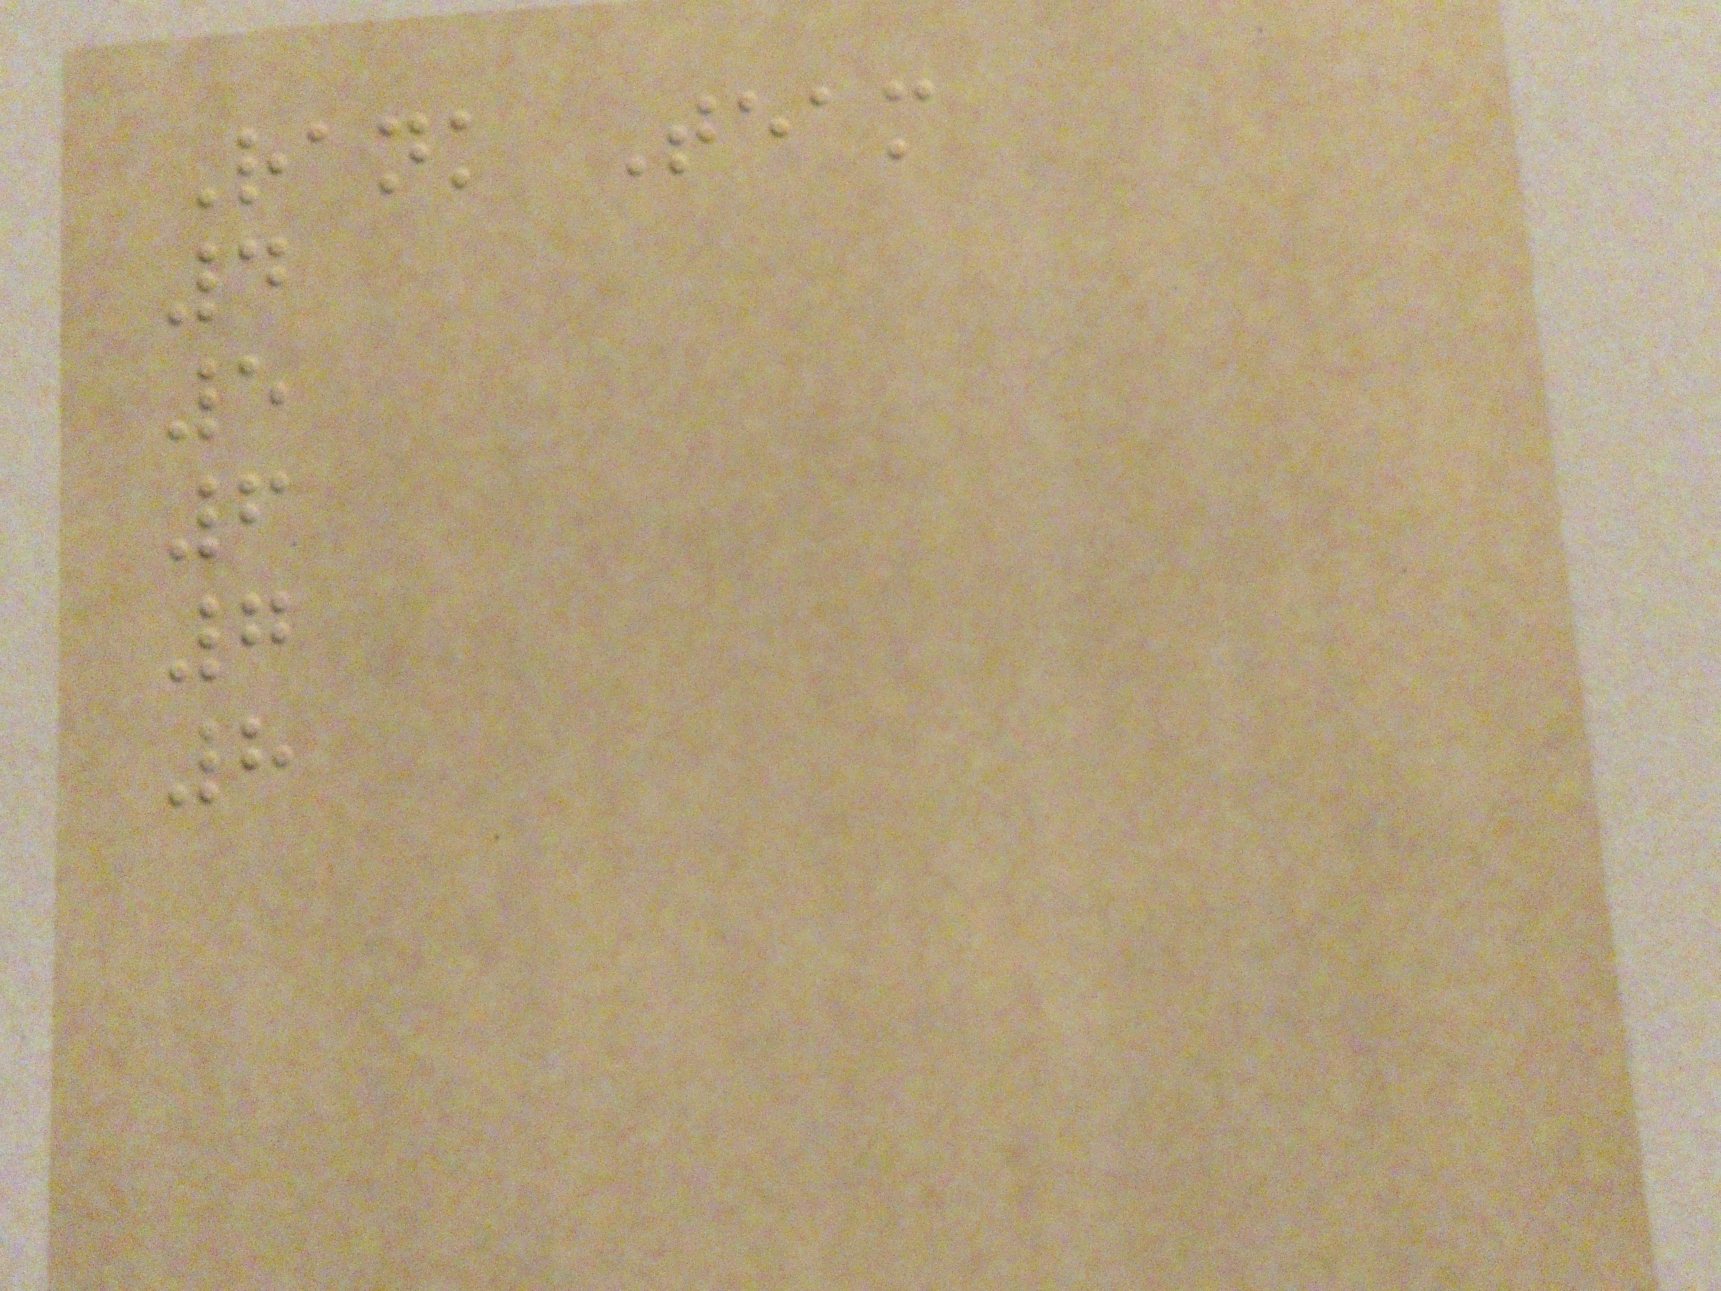Rank Team
4
5
6
7
8
